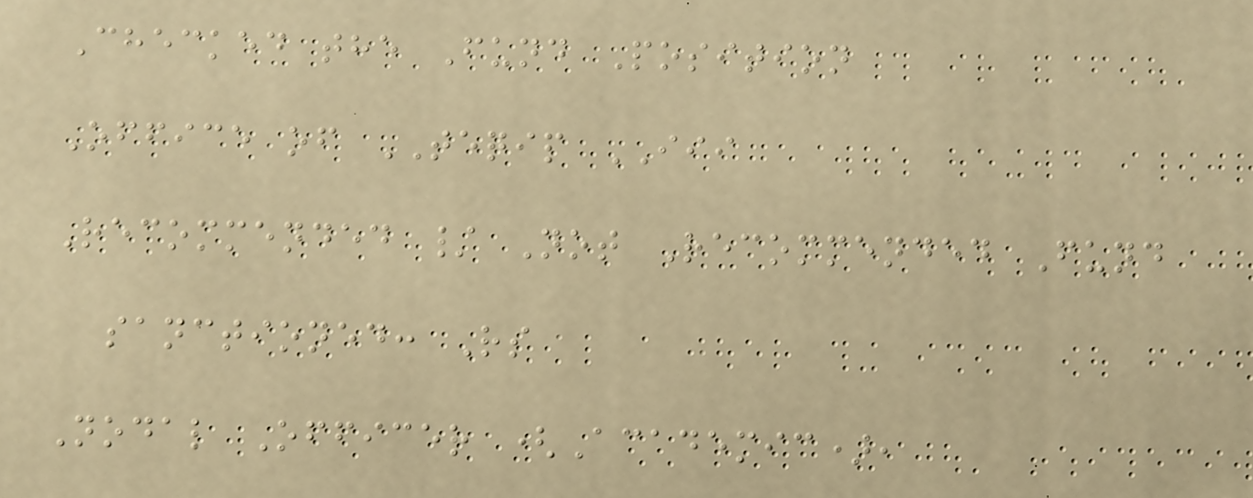Checked the Fund Position
Office of TEQIP III
Recommended / Not Recommended Fund
sanctioned: Rs
Nodal Officer (Academic),
